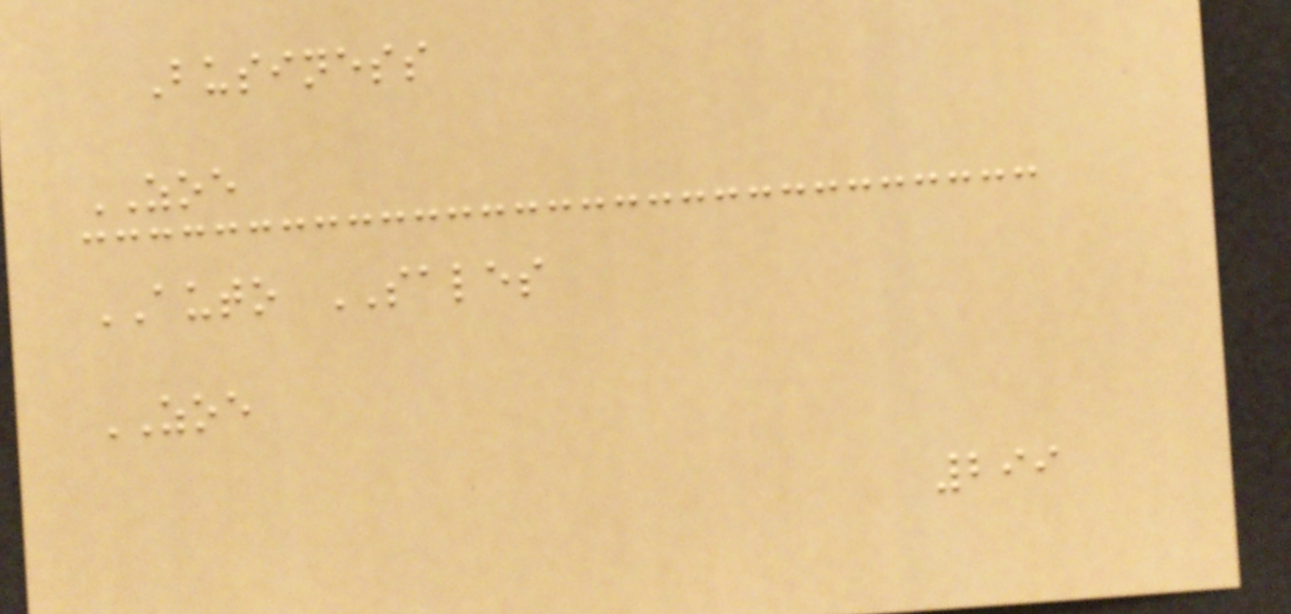Business
ZOE
AUTO SALES
ZOE
299
